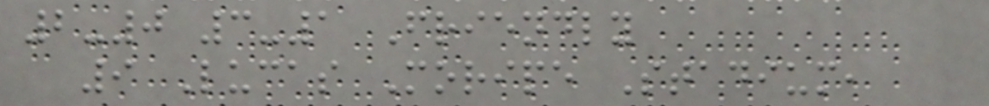2-0 3-1 Friendly
9 Lucas Moripe Stadium,
